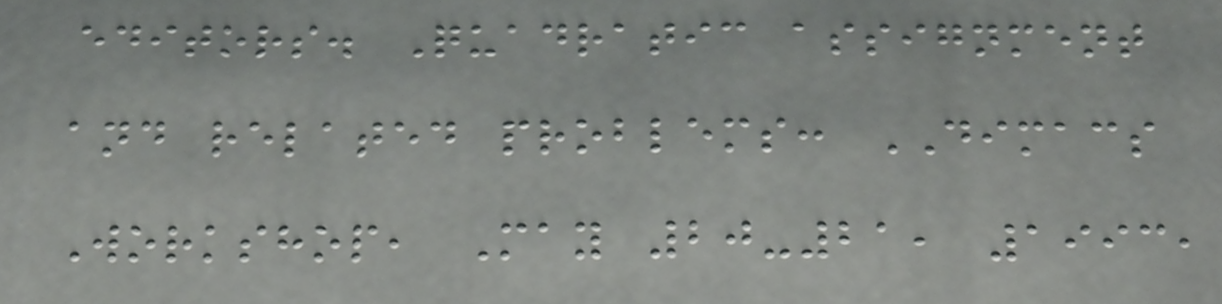editors. Quadratic assignment
and related problems: DIMACS
Workshop, May 20-21, 1993,
